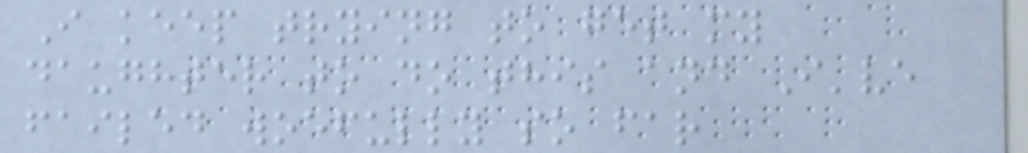I keep trying to get my
daughter to do this and I've
failed woefully so far
